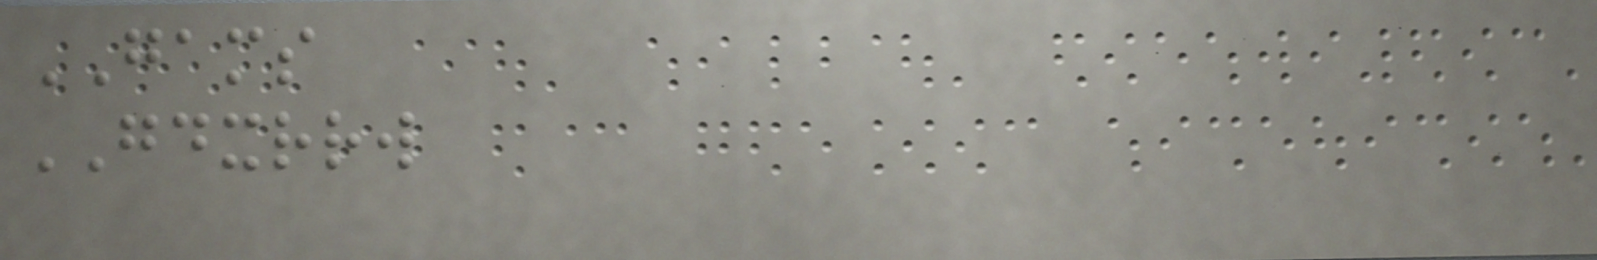GAMS
GDXRRW
